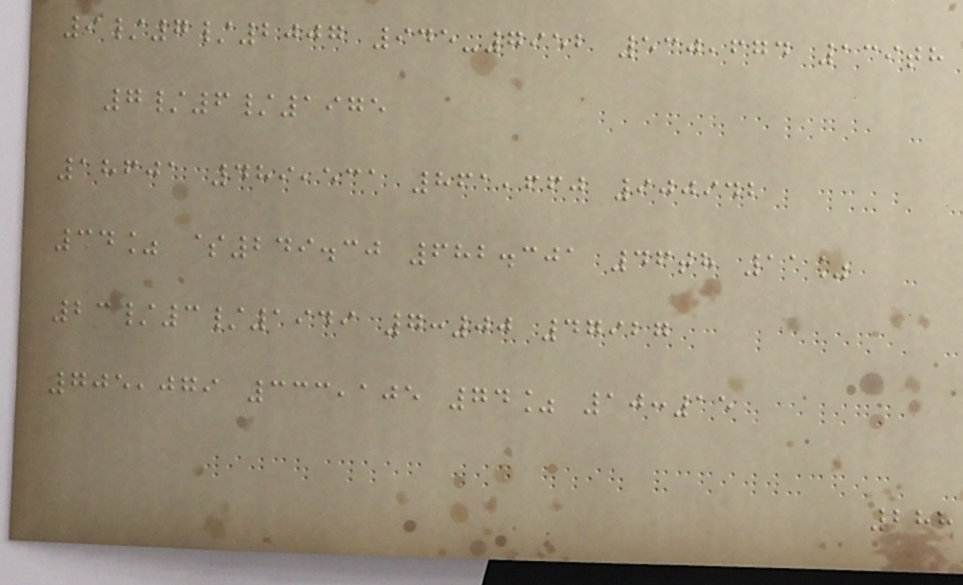9/7/2007 945-7952 530,674 139th
7/6/1975
18601 489,531 861,660 900942
34% $249.30 682.301 46th 11%
23/3/1949 7:00 47927
705,079 333,105 74% 10:15
288
